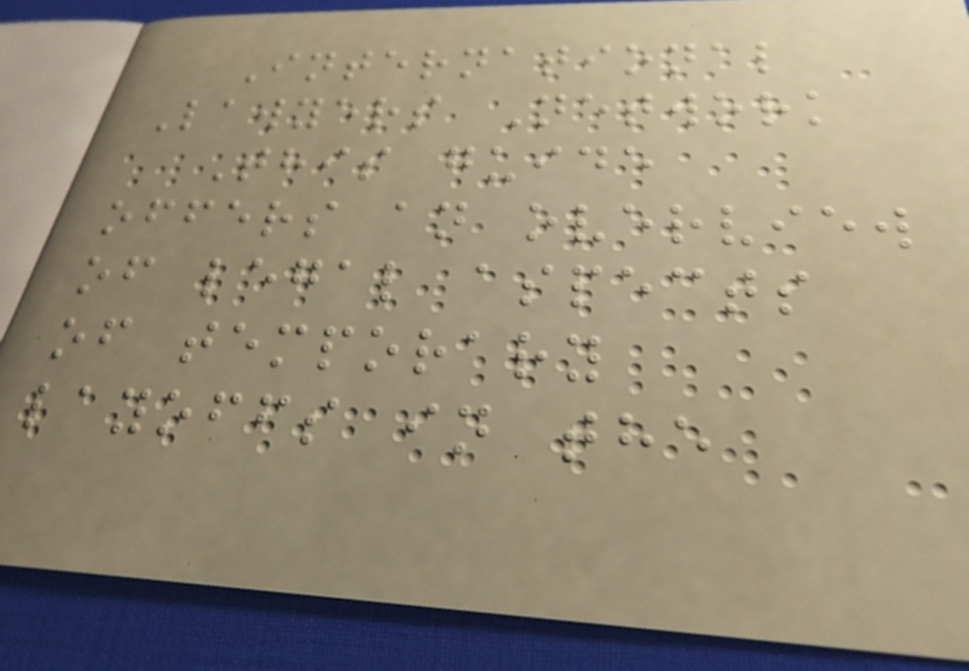International
Lawyers Network
This guide
offers an overview
of legal aspects
of temporary
layoffs in the
